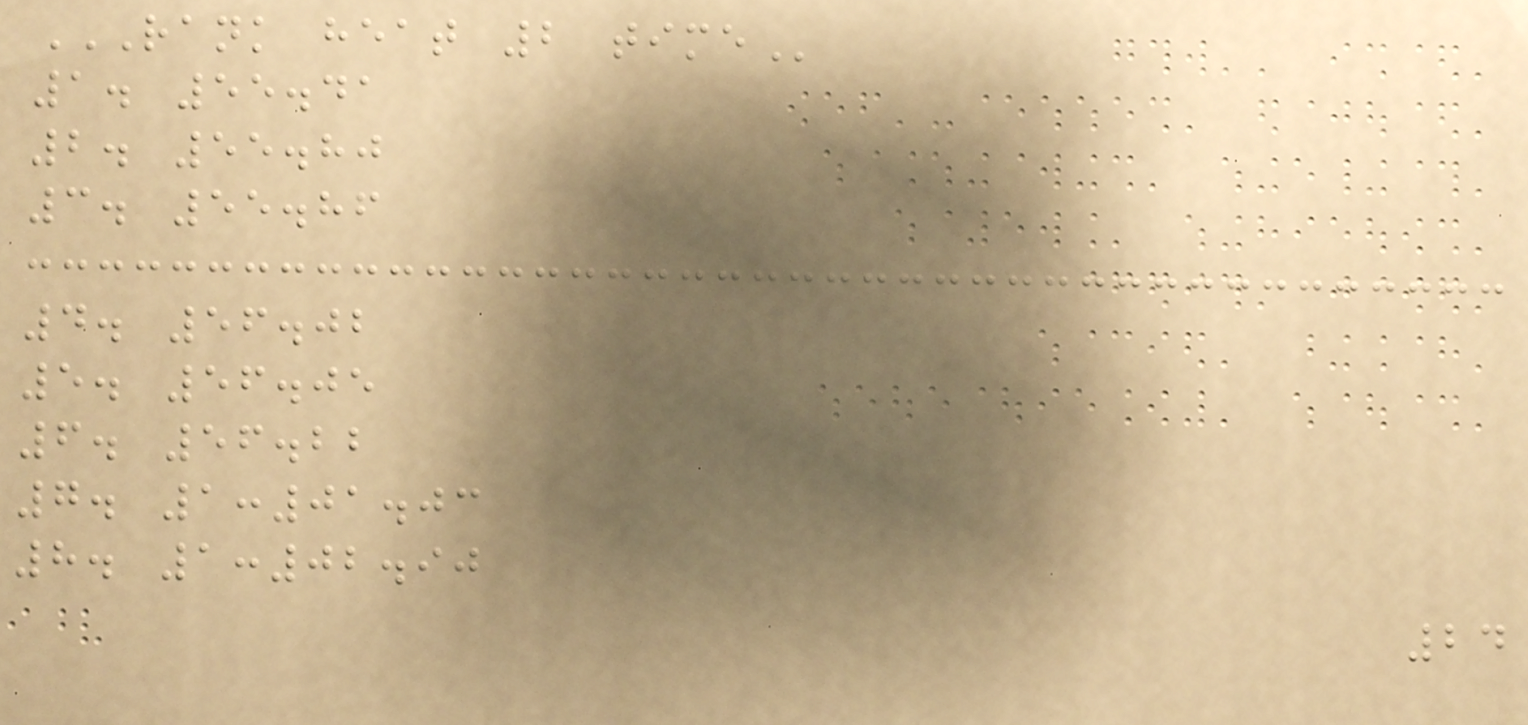RANK HEAT 2 TIME
1. 55.41
2. 55.80
3. 55.86
4. 56.02
5. 56.05
6. 56.22
7. 1:01.03
8. 1:02.90
24
